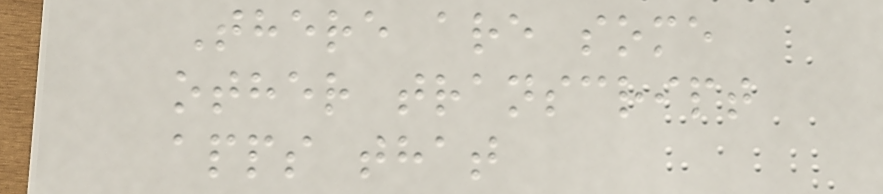There are some
other transcript
apps that
